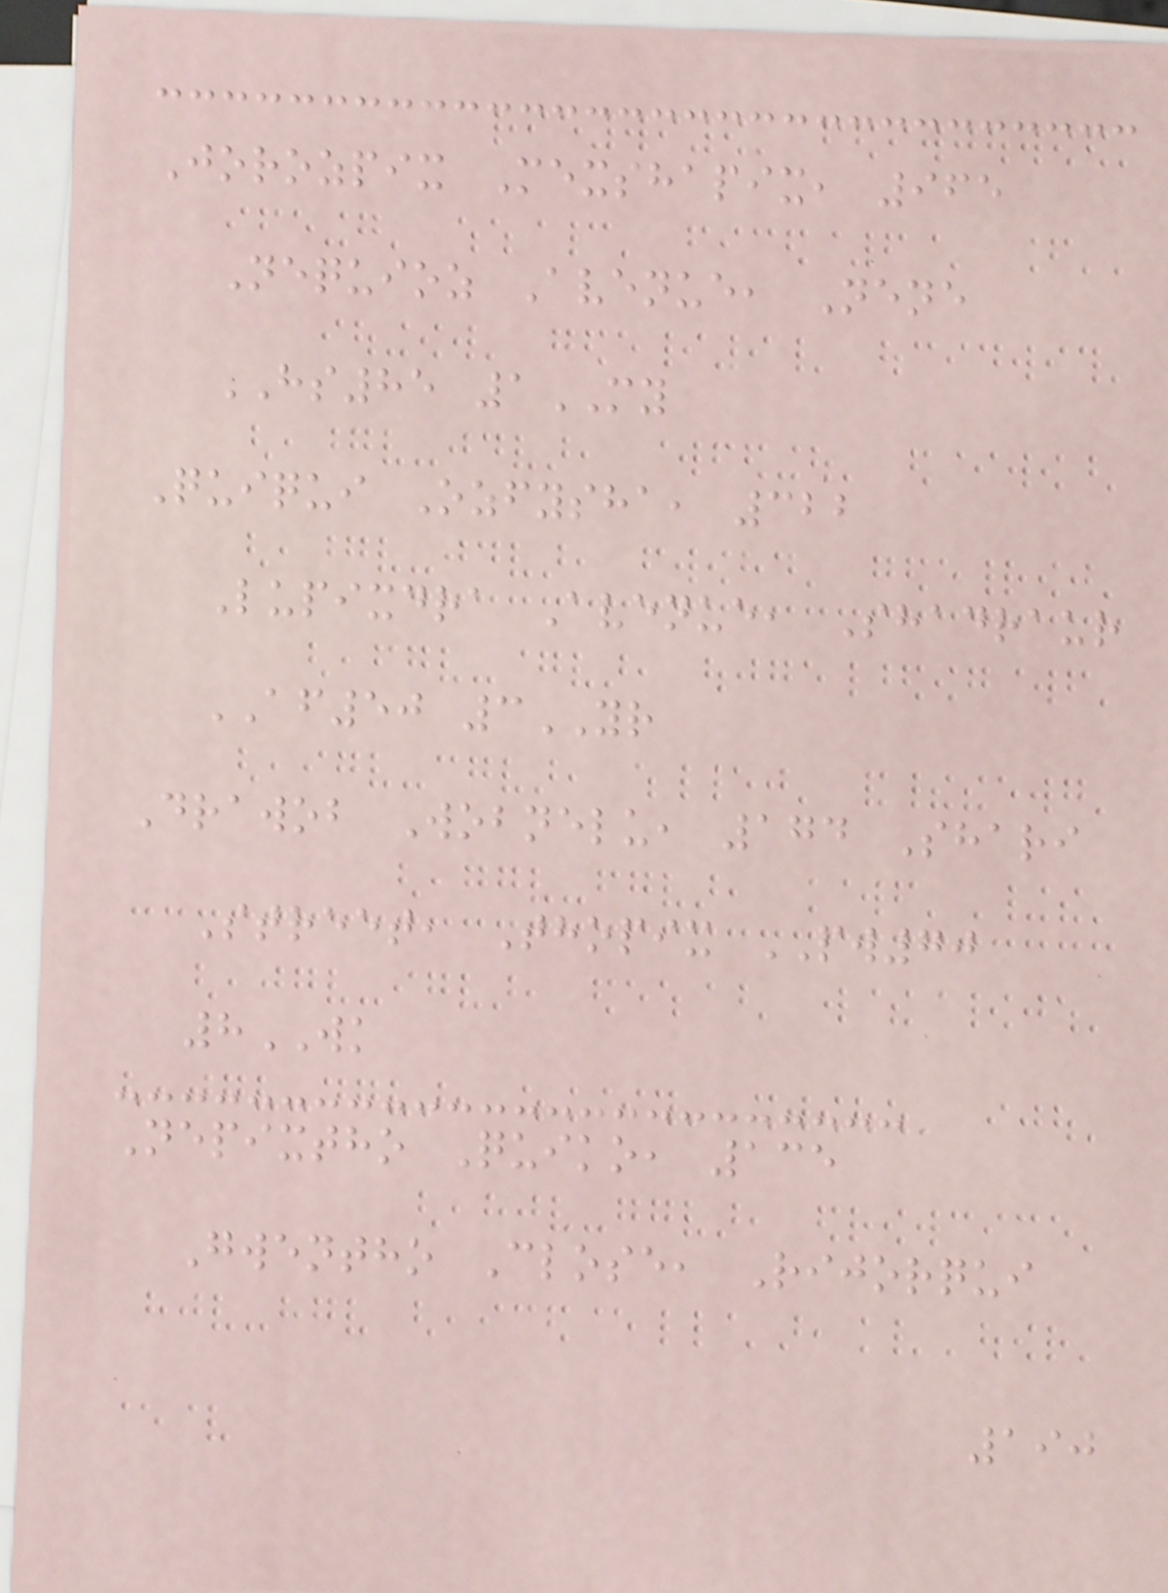Jorozpix Mexshapix, 965
Nequioz Avenue, Nene
HS85 1MY
Quiqui Ozfysha, 322
Lupixdra Avenue, Shadraur
AF50 3YR
Drawob Wobnelu, 174 Shari
Street, Thopix PW70
8WK
Nepixtho Quiko, 135
Gwentho Close, Rijorqui
190
